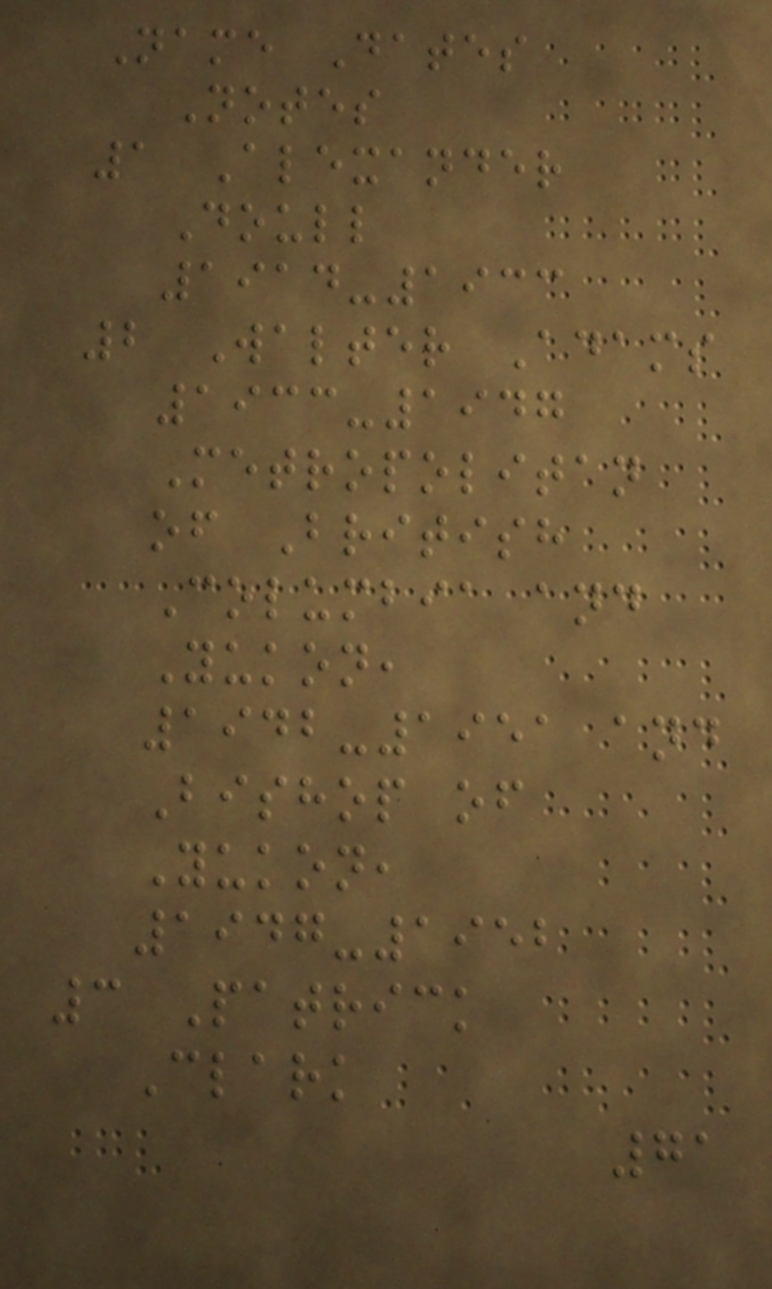Name Dates
Notes
1 Alexander
Doull
1914-1933
2 Walter Adams
1933-1947
Metropolitan
of British
Columbia and
Yukon,
1942-1951 and
Bishop of
Yukon,
1947-1952
3 Patrick
Clark
71
